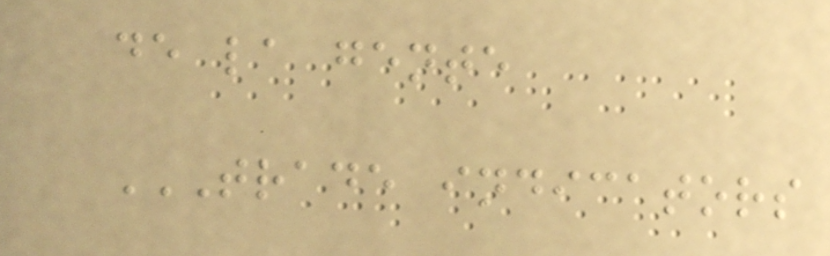de la gente
TRADE INDICATORS
